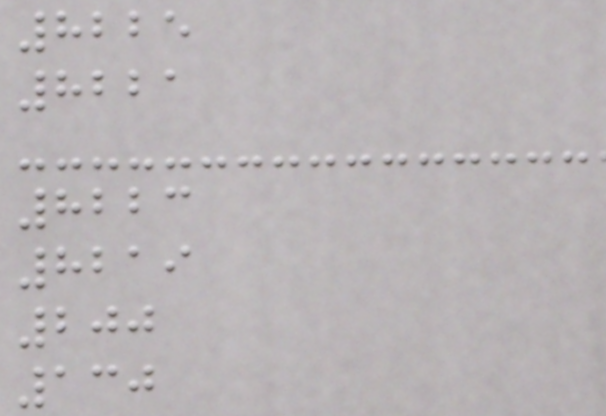8225
8221
8223
8219
200
130
